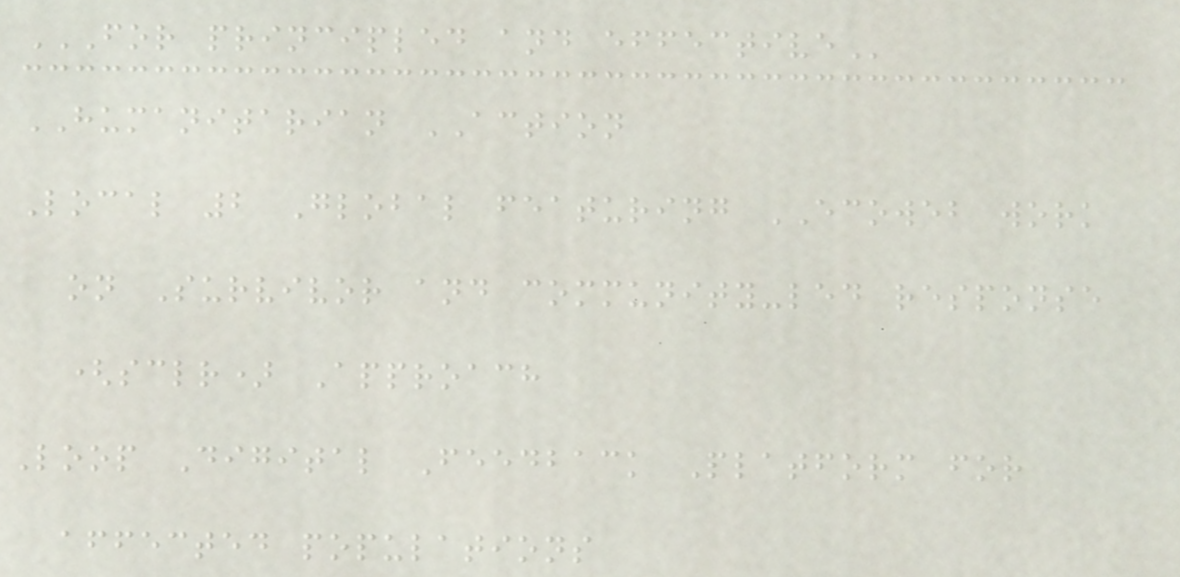FOR PRINCIPLED AND EFFECTIVE
HUMANITARIAN ACTION
Local 2 Global featuring ECOWEB work
on Survivor and community-led response
(sclr) Approach
Loop Digital Feedback Platform for
affected populations
